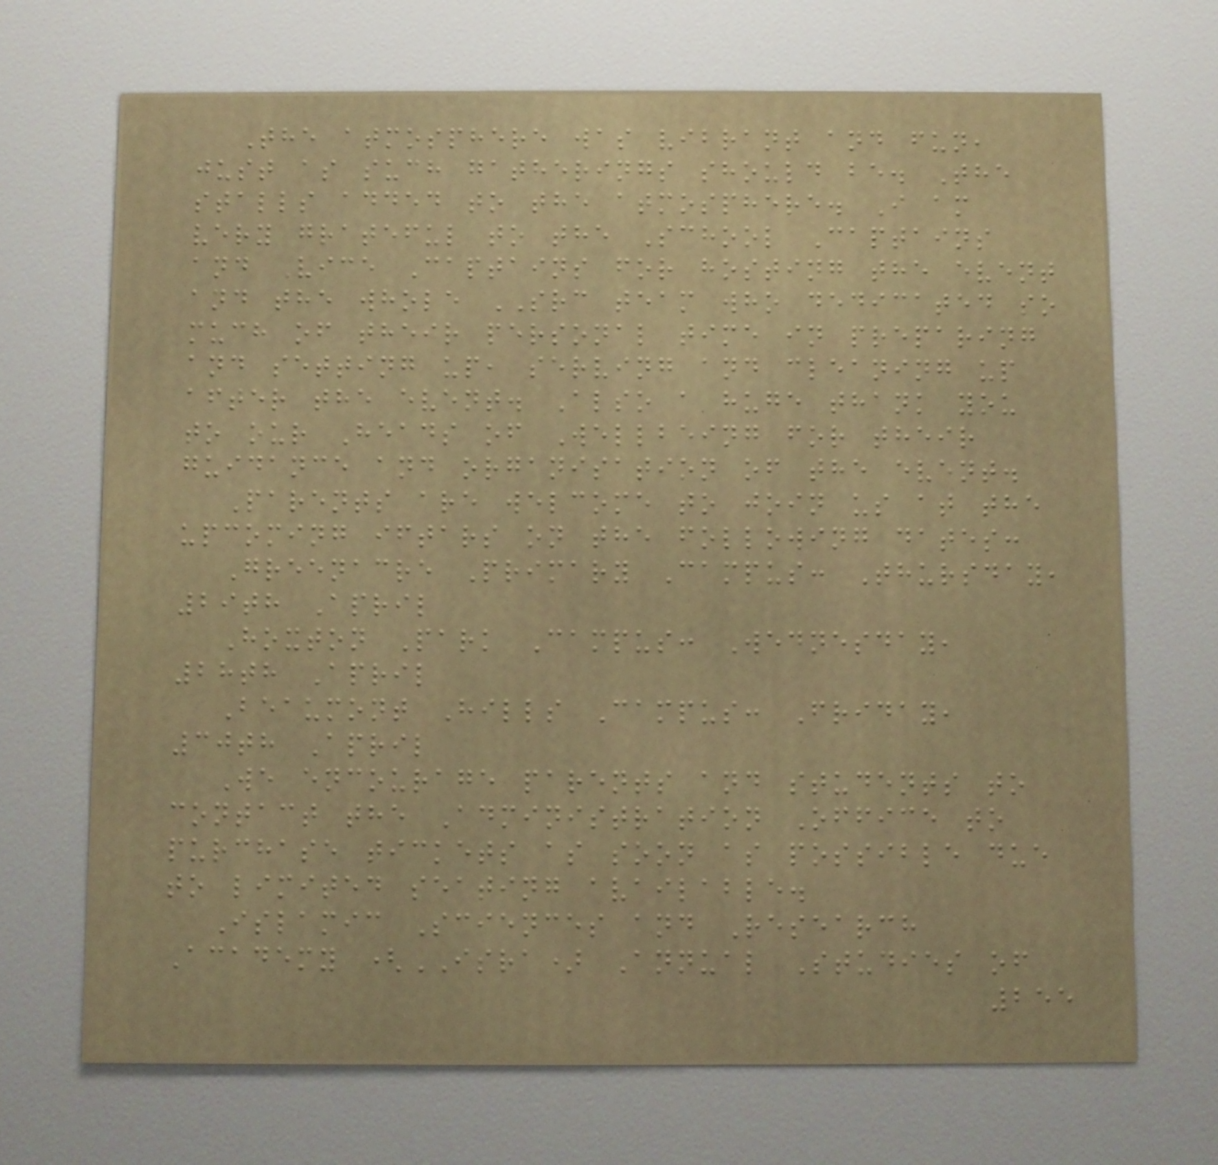The atmosphere was vibrant and fun,
just as such gatherings should be. The
stalls added to the atmosphere. I am
very grateful to the School Captains
and Vice Captains for hosting the event
and the whole SRC team who dedicated so
much of their personal time in preparing
and setting up, serving and cleaning up
after the event. Also a huge thank you
to our Heads of Wellbeing for their
guidance and organisation of the event.
Parents are welcome to join us at the
upcoming iftars on the following dates:
Greenacre Primary Campus: Thursday,
29th April
Hoxton Park Campus: Wednesday,
28th April
Beaumont Hills Campus: Friday,
30th April
We encourage parents and students to
contact the Administration Office to
purchase tickets as soon as possible due
to limited seating available.
Islamic Sciences and Research
Academy (ISRA) Annual Studies of
255
